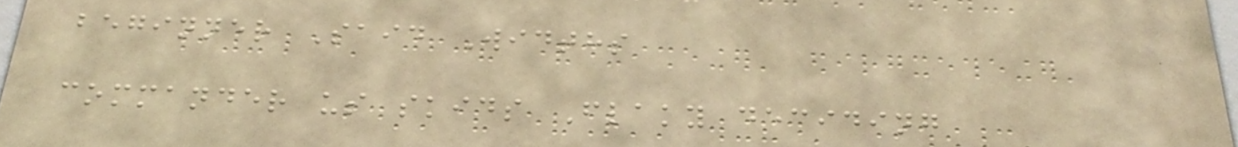beginner Said Widths
commander us skids Flaky deciding
